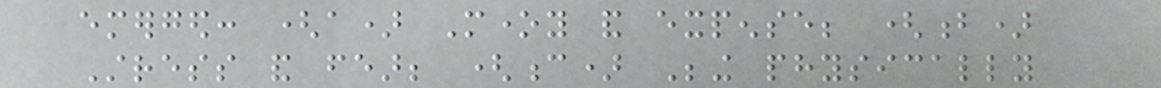emerged: (a) Money and expense; (b)
Stress and fear; (c) Being physically
